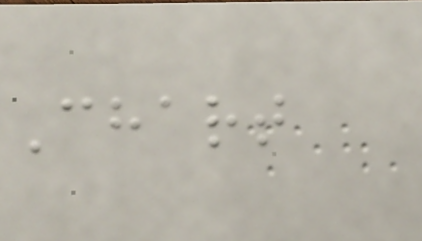Chart
